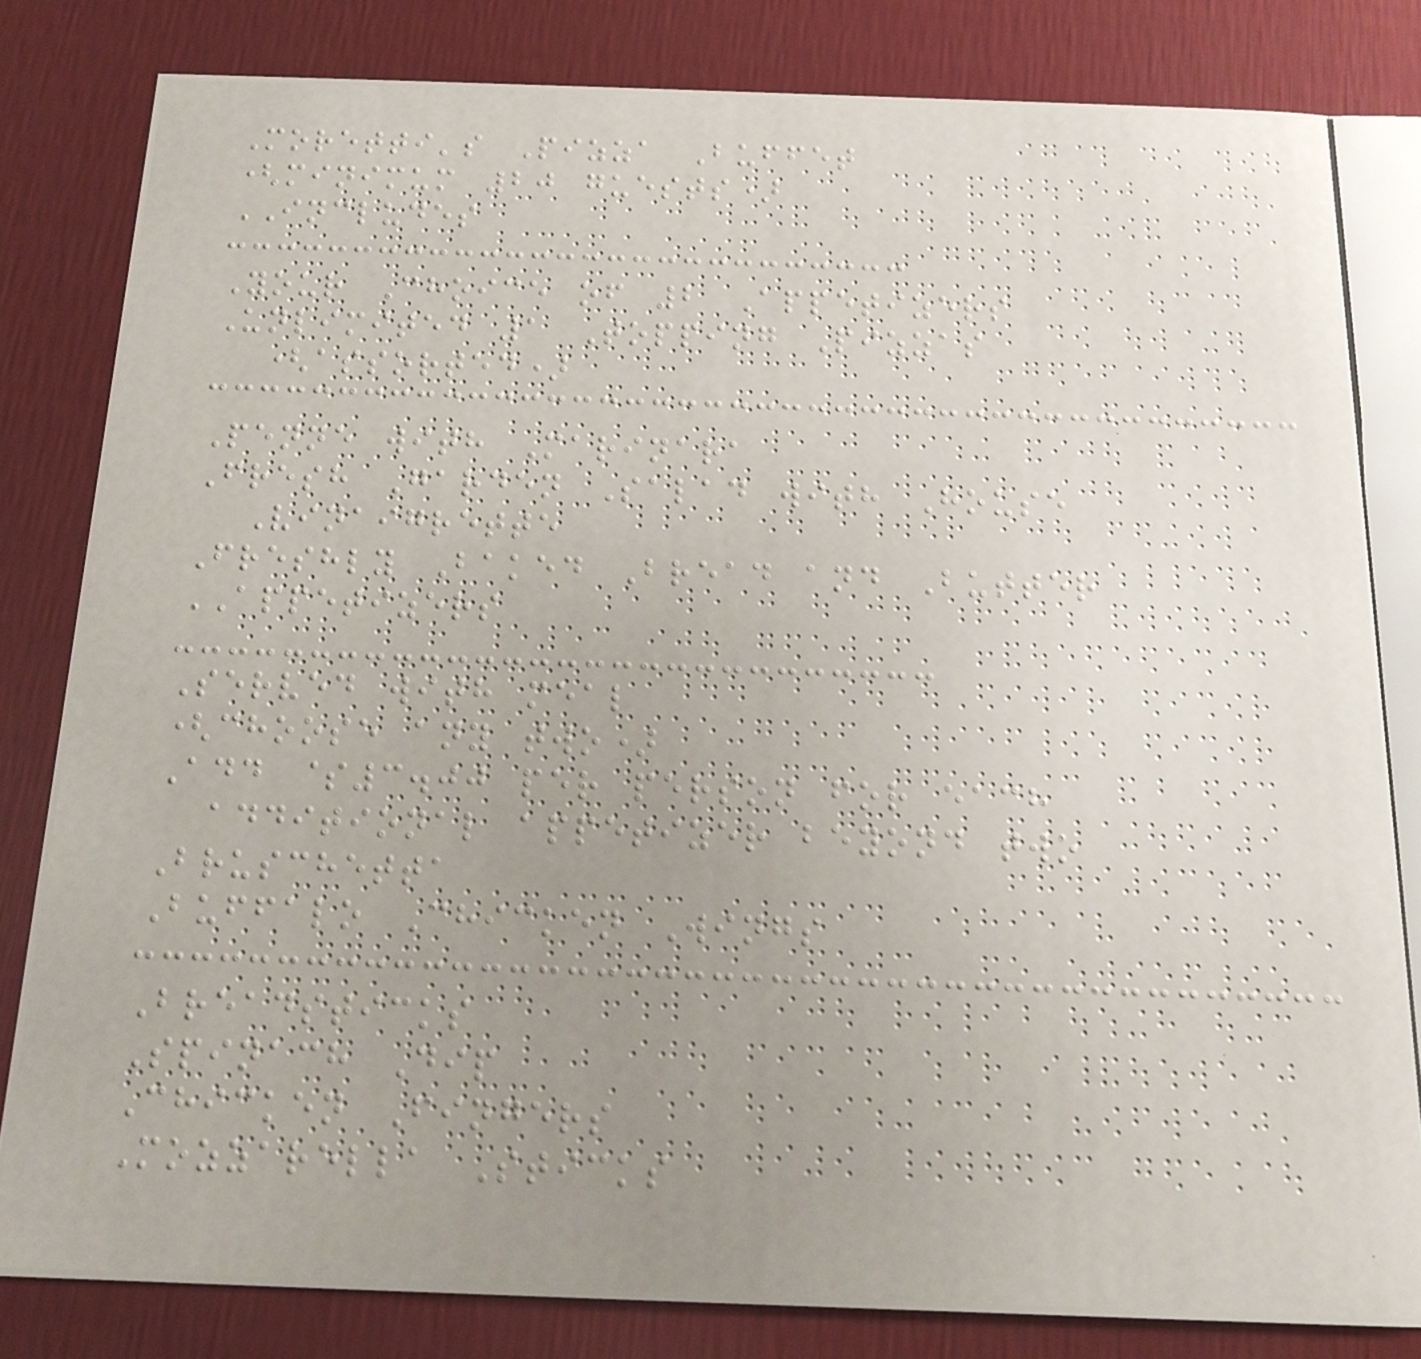Moretti's Pizza Buffet
(minimum 20 guests)
INCLUDES
Your Choice of 2 Appetizers
Unlimited 1 Topping Pizzas
(assorted)
Penne with Marinara
Fresh Garden Salad with House
Vinaigrette
Freshly Baked Bread and Butter
APPETIZERS
Served with meal
(choose any two)
Add $3.00 per person for each
additional appetizer beyond two
Bruschetta
Buffalo Chicken Wings
Breadsticks
Spinach Dip
Chicken Fingers
Mozzarella Sticks
